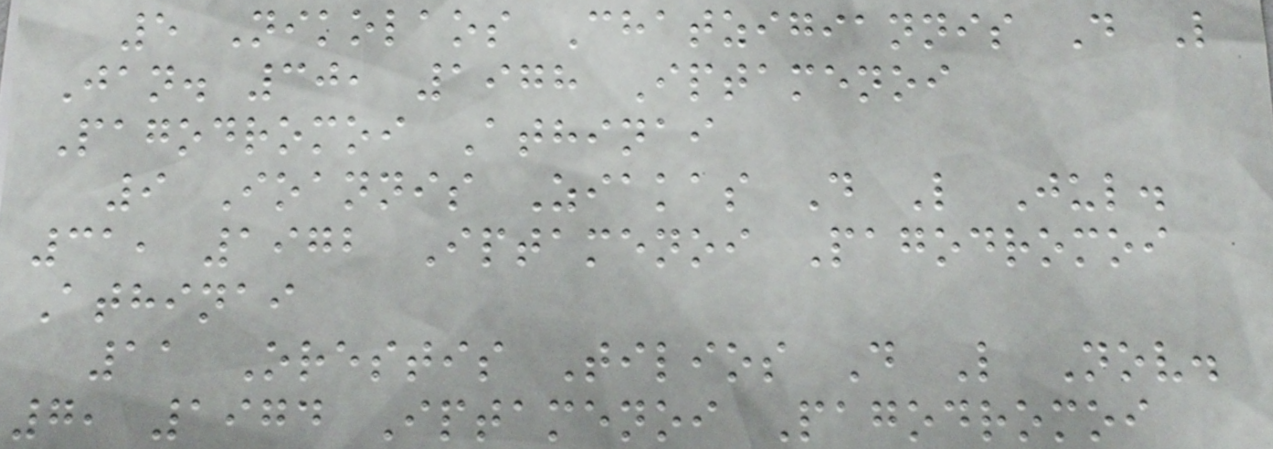5 Nikolaos Chatzigiannis D L
Jan. 30, 1978 Iptamenoi
Pagodromoi Athinai
9 Ioannis Ziakas D L Jul.
31, 1972 Iptamenoi Pagodromoi
Athinai
11 Orestis Tilios D L Nov.
7, 1974 Iptamenoi Pagodromoi
